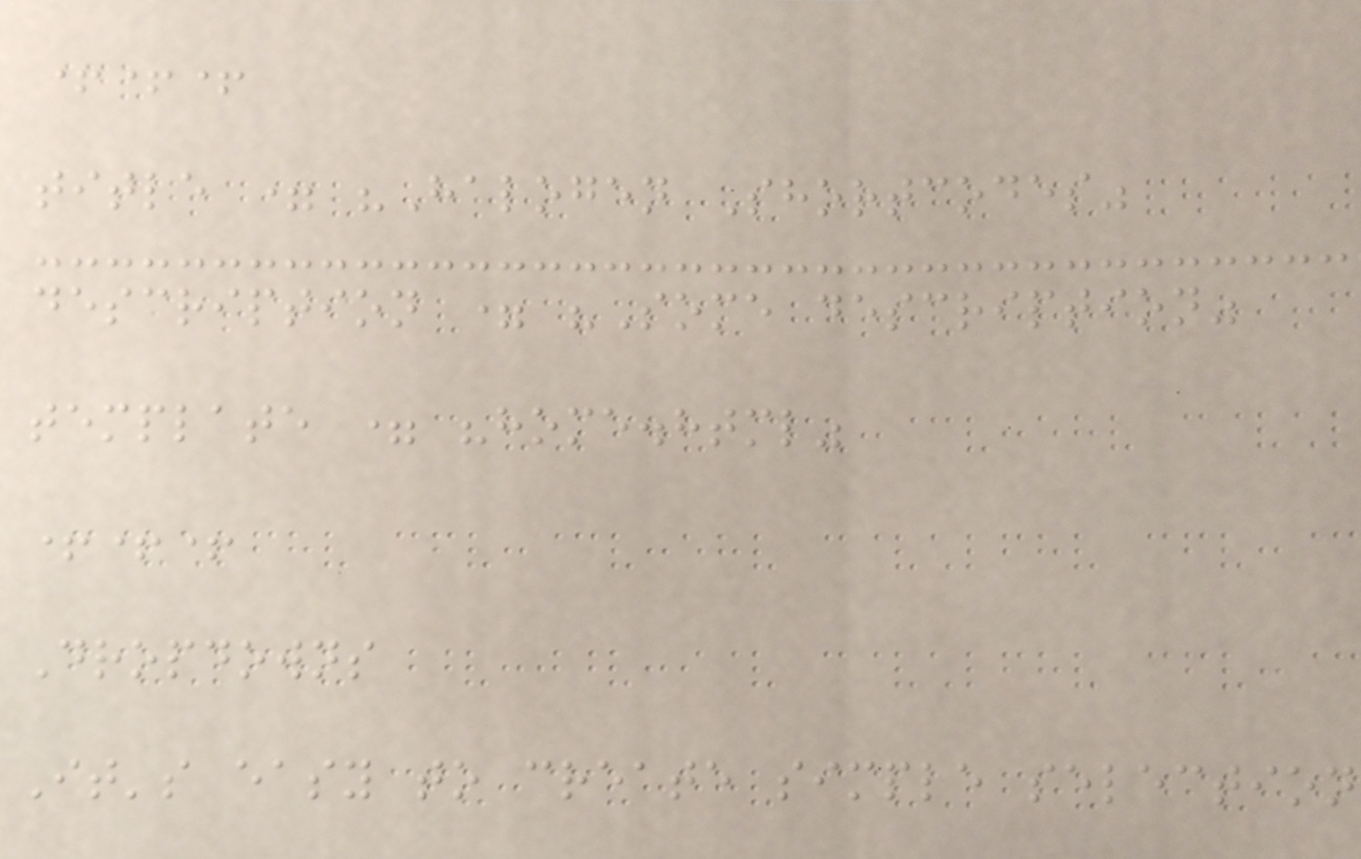+++
title = "Halogen Shortcodes"
description = "Some description"
template = "home.html"
+++
Dropdowns
It's easy to create simple selection
